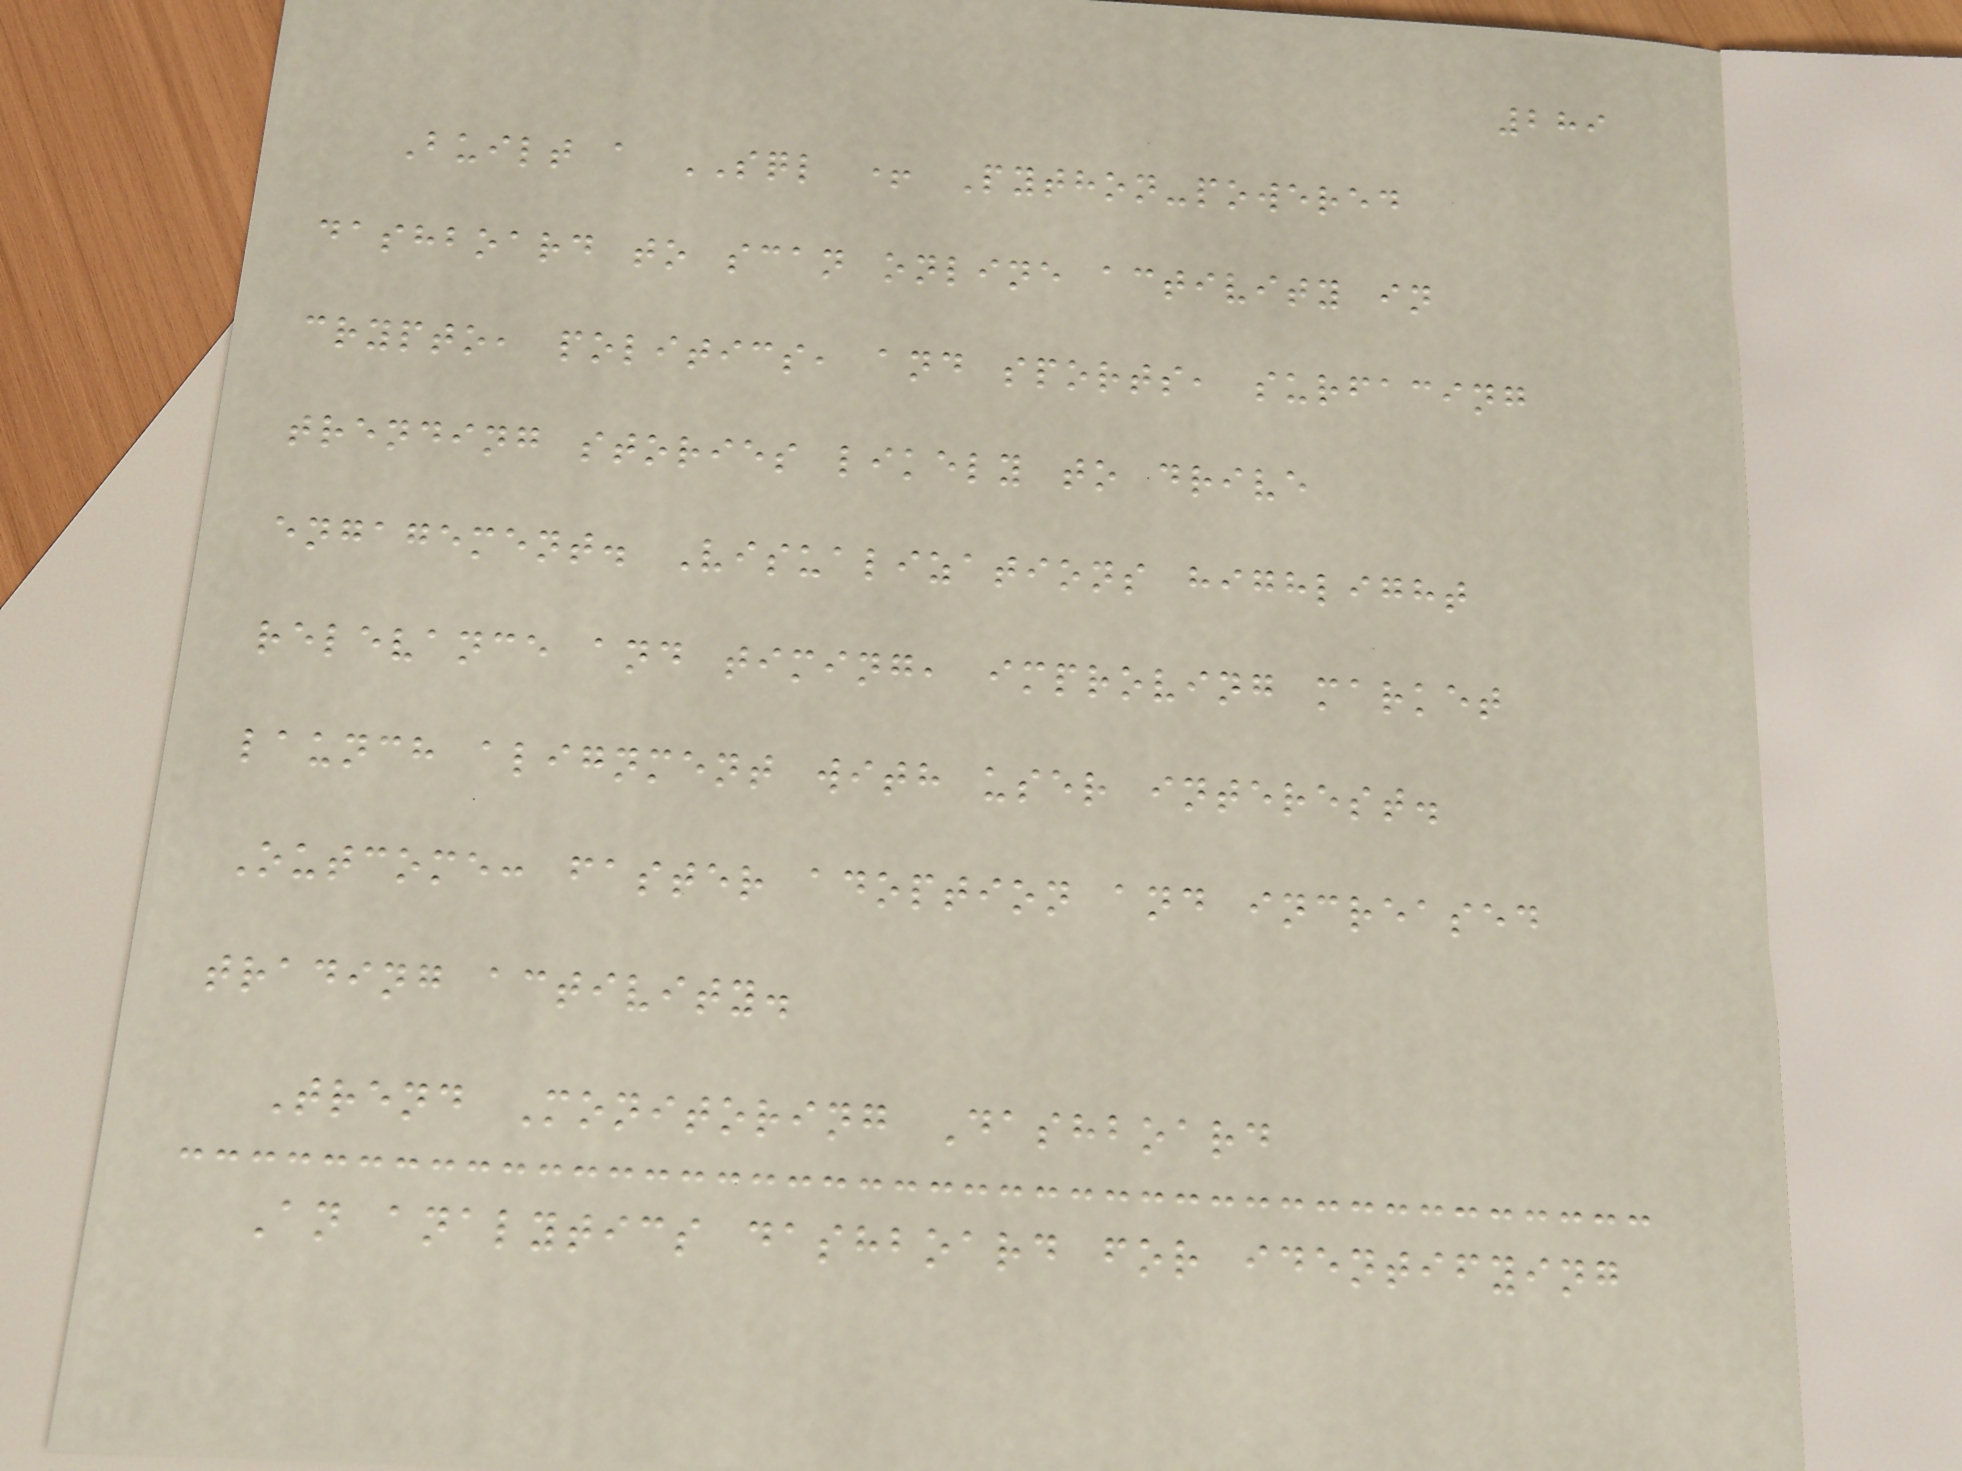289
Built a SQL + Python-powered
dashboard to scan online activity in
crypto, politics, and sports, surfacing
trending stories likely to drive
engagement. Visualizations highlight
relevance and timing, improving market
launch alignment with user interest.
Outcome: faster adoption and increased
trading activity.
Trend Monitoring Dashboard
An analytics dashboard for identifying
